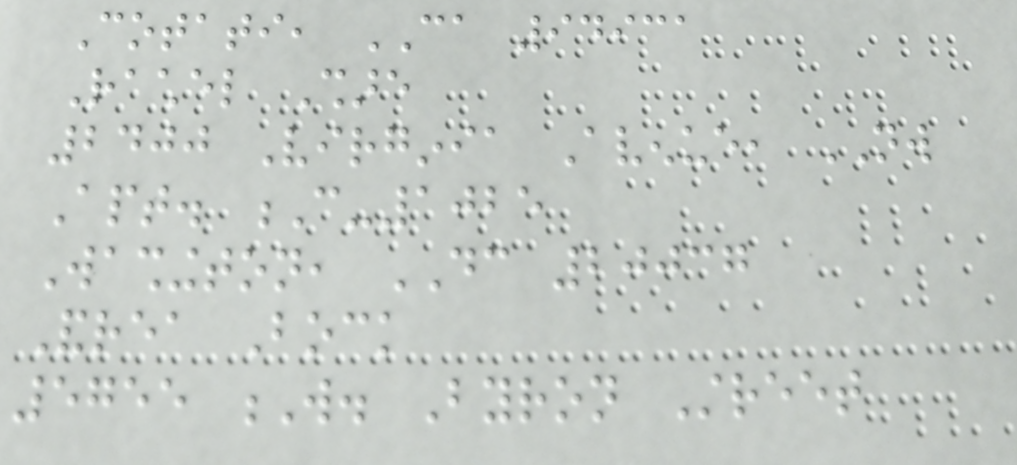Cotati, CA 94931
Rachel Share
2400 Virginia Avenue, NW
Apt. C-1025
Washington, DC 20037
Andrea Bock
5755 W. Byron Street
